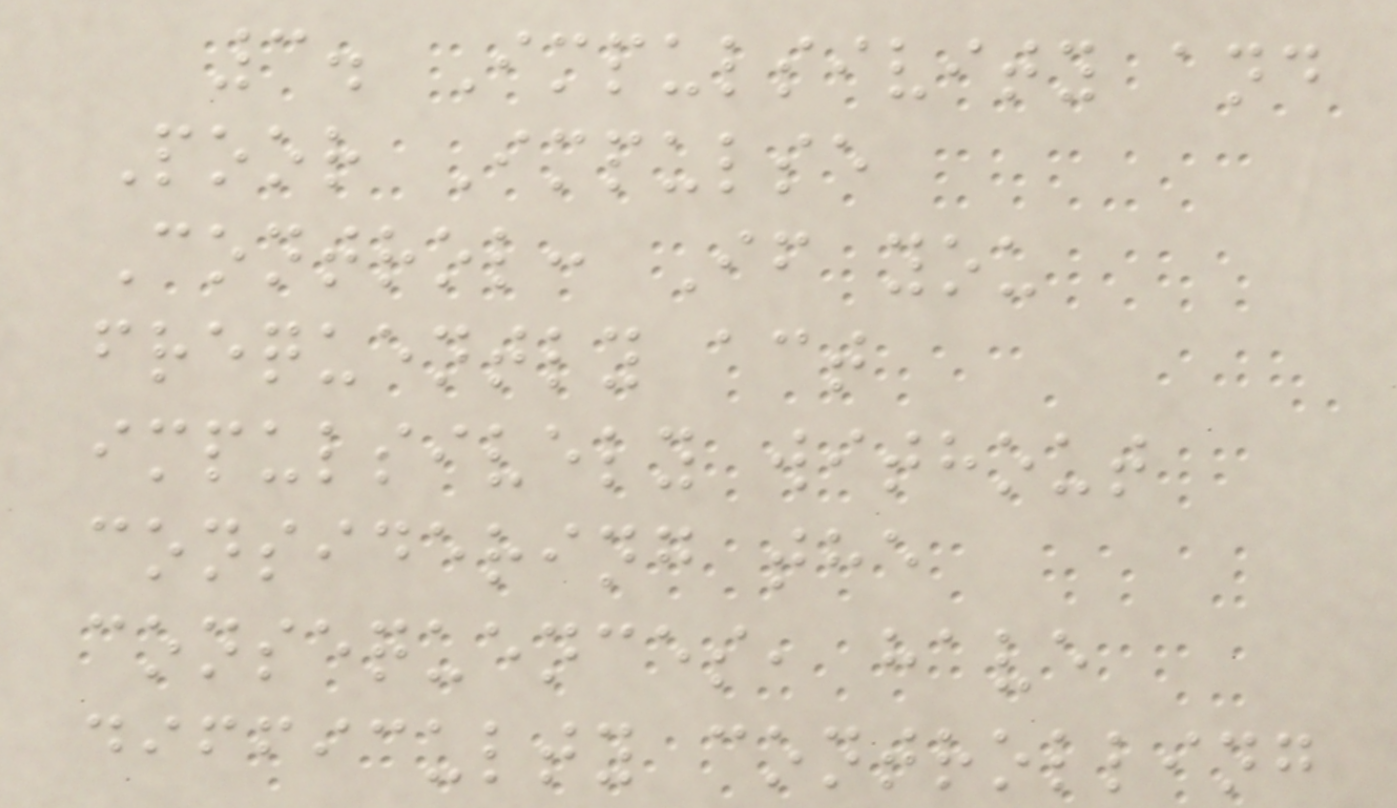3. Impulsivity and
Poor Impulse
Control: If you
frequently act
impulsively without
considering the
consequences, have
difficulty controlling
